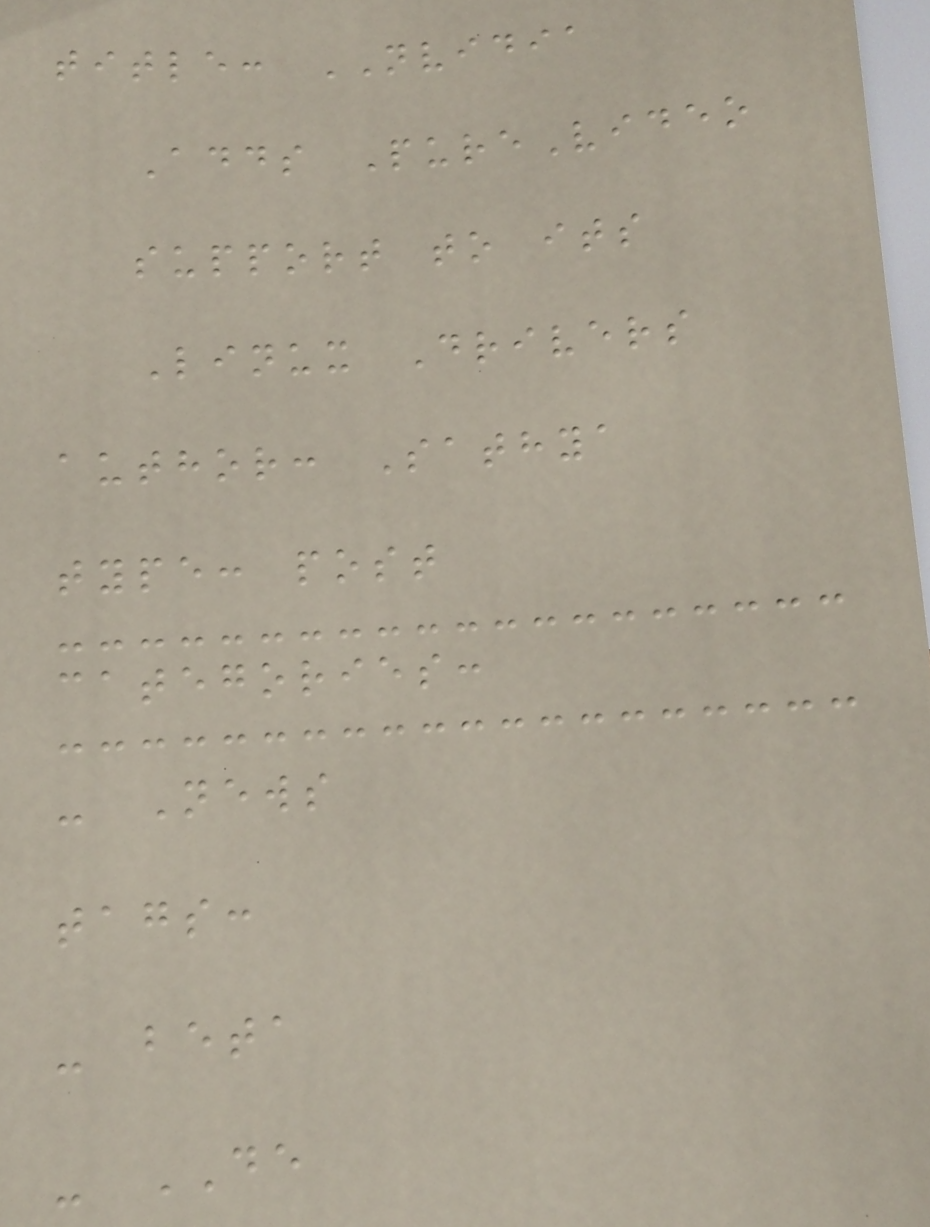title: NVIDIA
Adds PureVideo
support to its
Linux Drivers
author: Sathya
type: post
categories:
- News
tags:
- beta
- DE
